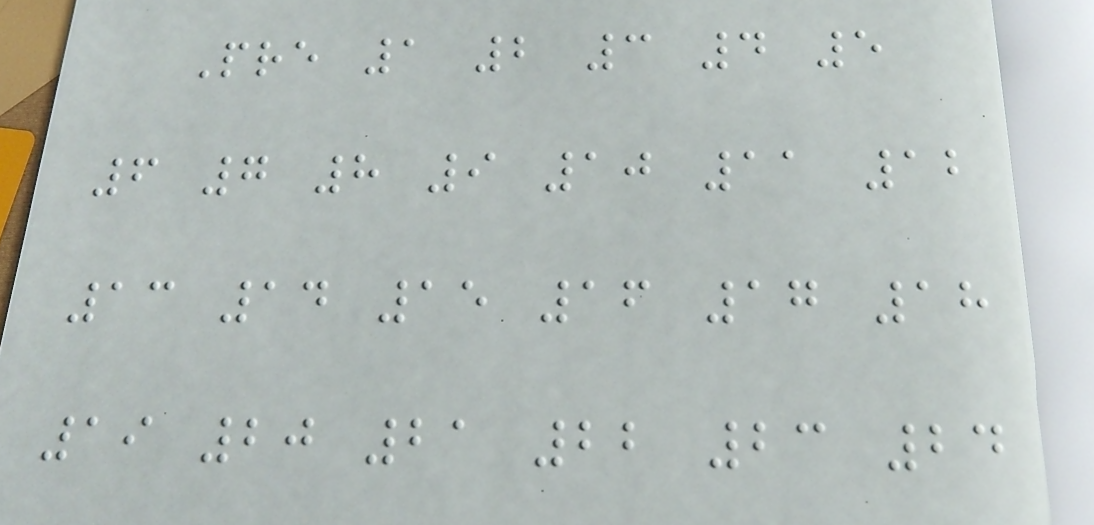Pre 1 2 3 4 5
6 7 8 9 10 11 12
13 14 15 16 17 18
19 20 21 22 23 24
